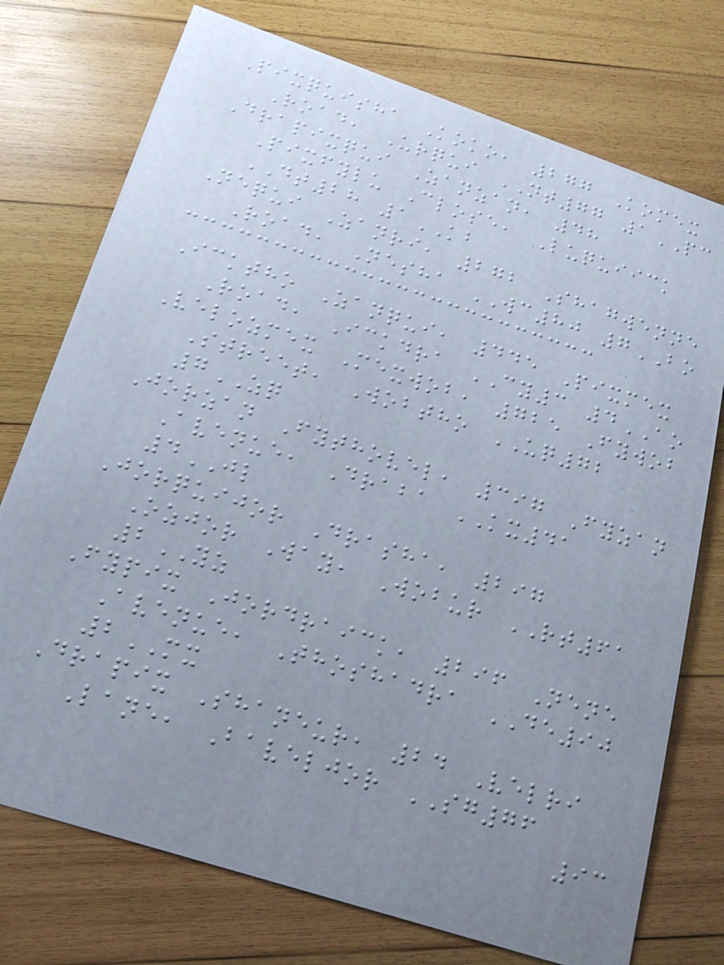Pixquisha Koko, 277 Komex
Road, Urqui NT77 1PC
Drapixqui Zanzan, 48
Pixfylu Close, Luquiick
DT28 1KB
Nequi Zanri, 272 Shagwenne
Road, Nesha WC80 7BO
Icktho Zanqui, 445 Pixmex
Road, Ickdra CY3 4AO
Velozmex Mexwob, 725 Fywob
Street, Wobtho UQ72
7ZQ
Jorzan Fythovel, 397 Fyzan
Avenue, Draba KX41
4JL
Jorquijor Drasha, 297
Ozjor Way, Wobur RT61
2YZ
Fypix Jordraick, 296 Nene
Avenue, Thoshadra DE90
2MX
Drapix Shaneur, 24 Velri
Lane, Baveljor SG76
93
